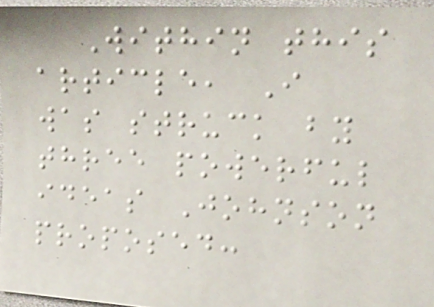Within this
article, I
was struck by
three powerful
ideas Johnson
proposed:
